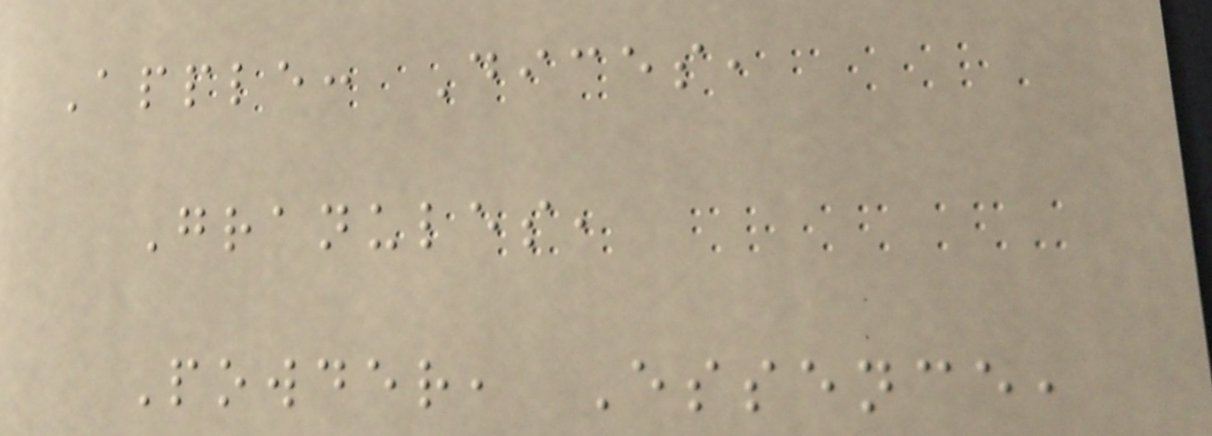Apple: Dices,
Granules,
Powder, Essence,
